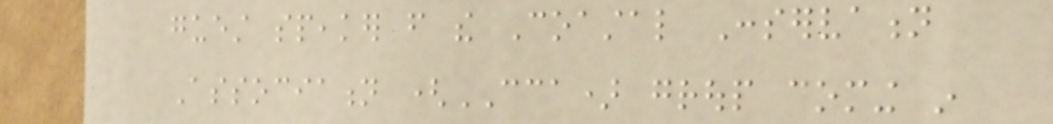guest speaker from the Coastal Conservation
Association (CCA) group coming in
